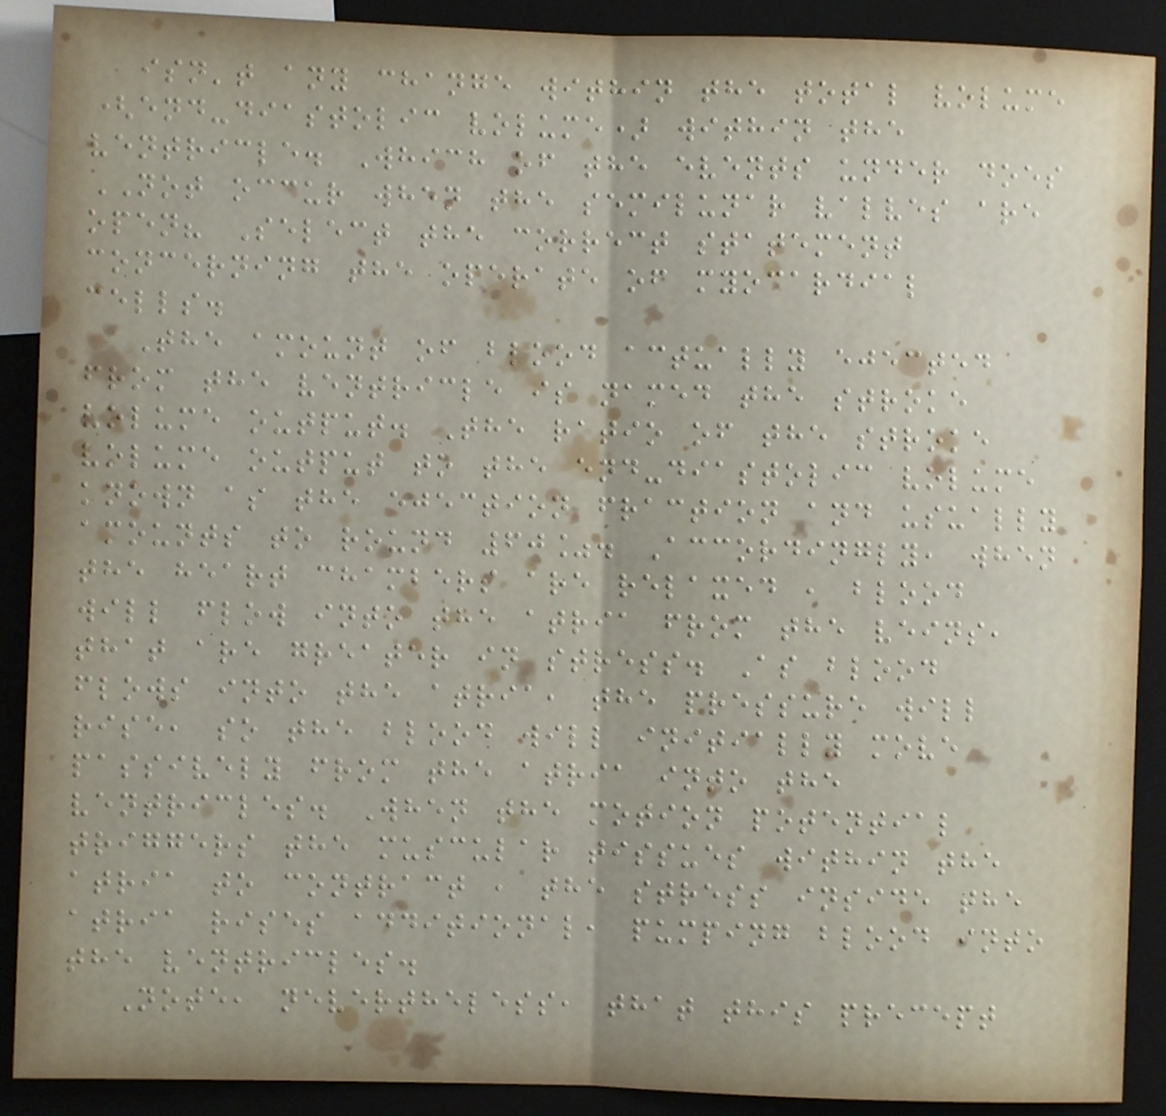isn't any change within the total volume
(end-diastolic volume) within the
ventricle. Which of the events under does
NOT occur when the semilunar valves are
open? Select the correct statement
concerning the operate of myocardial
cells.
The amount of blood actually ejected
from the ventricle is named the stroke
volume output. The ratio of the stroke
volume output to the end-diastolic volume
known as the ejection fraction and usually
amounts to round 60%. Accordingly, when
the heart chambers are relaxed , blood
will flow into the atria from the veins,
that are greater in stress. As blood
flows into the atria, the pressure will
rise, so the blood will initially move
passively from the atria into the
ventricles. When the motion potential
triggers the muscular tissues within the
atria to contract , the stress inside the
atria rises additional, pumping blood into
the ventricles.
Note, nevertheless, that this precept
